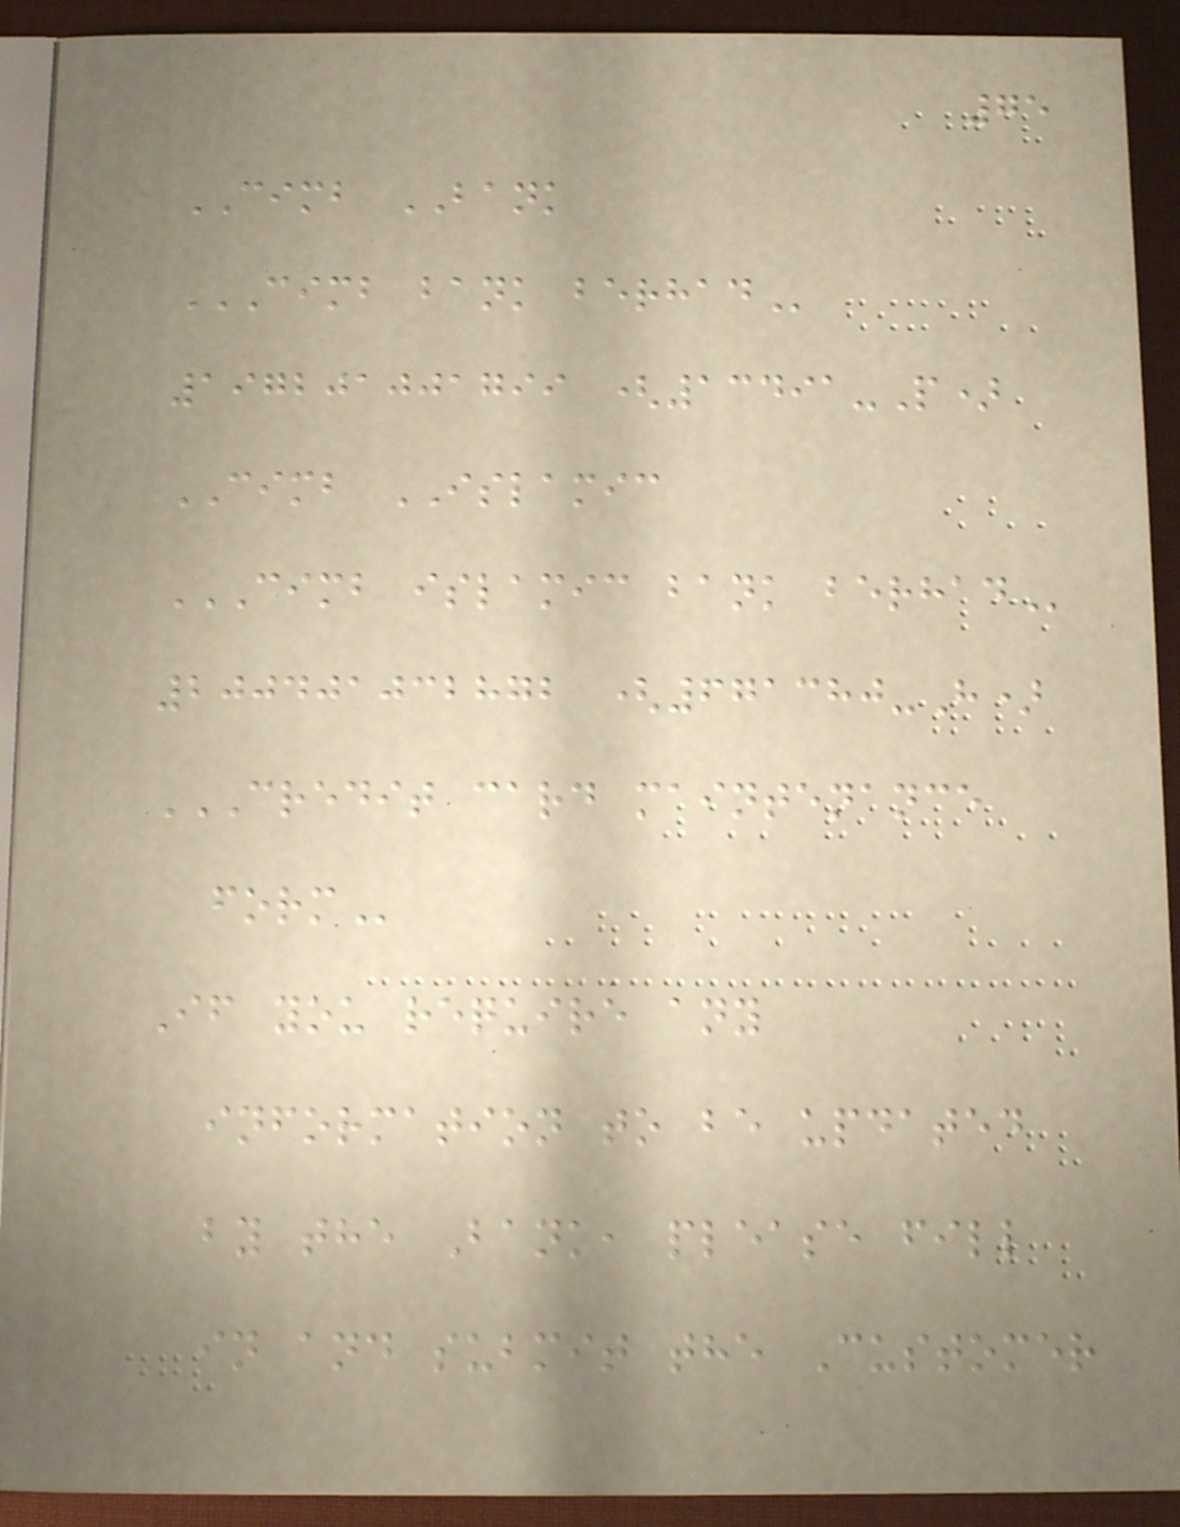75
CIMB BANK
CIMB BANK BERHAD
197201001799 (13491-P)
CIMB ISLAMIC
CIMB ISLAMIC BANK BERHAD
200401032872 (671380-H)
CREDIT CARD MAINTENANCE
FORM
If you require any
information to be updated
by the Bank, please fill
in and submit the Customer
